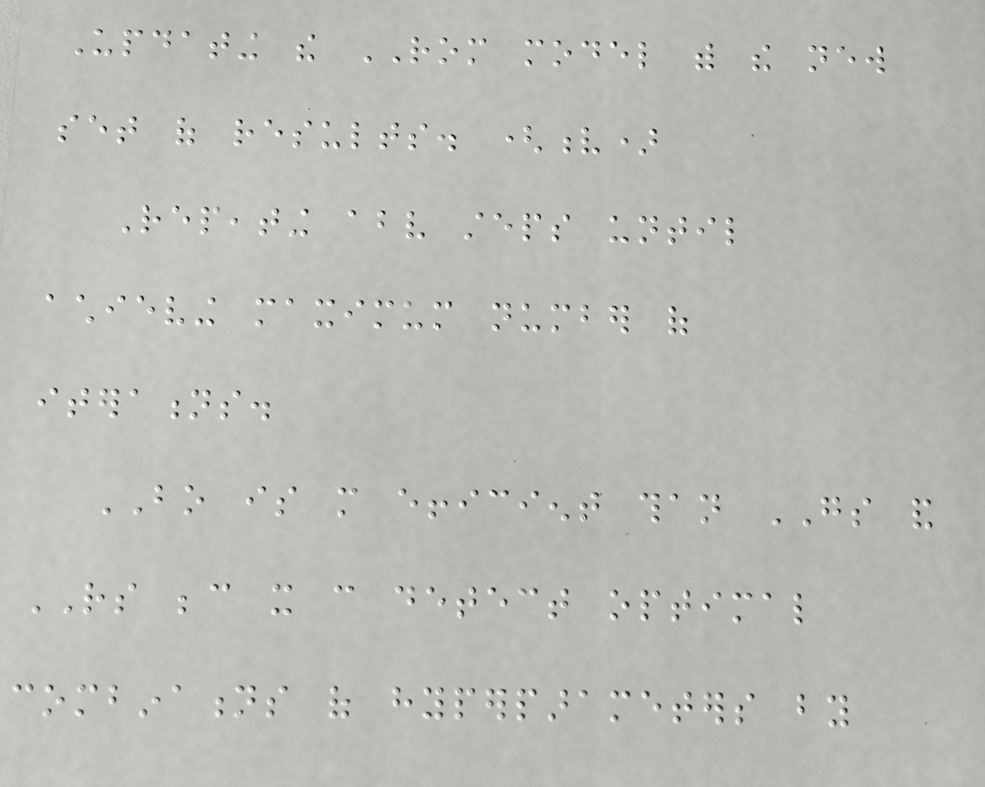Updating the ROM model with the new
set of results. (v)
Repeating above steps until
achieving maximum number of
iterations.
BO is more efficient than GS and
RS because it can detect optimal
combinations of hyperparameters by
